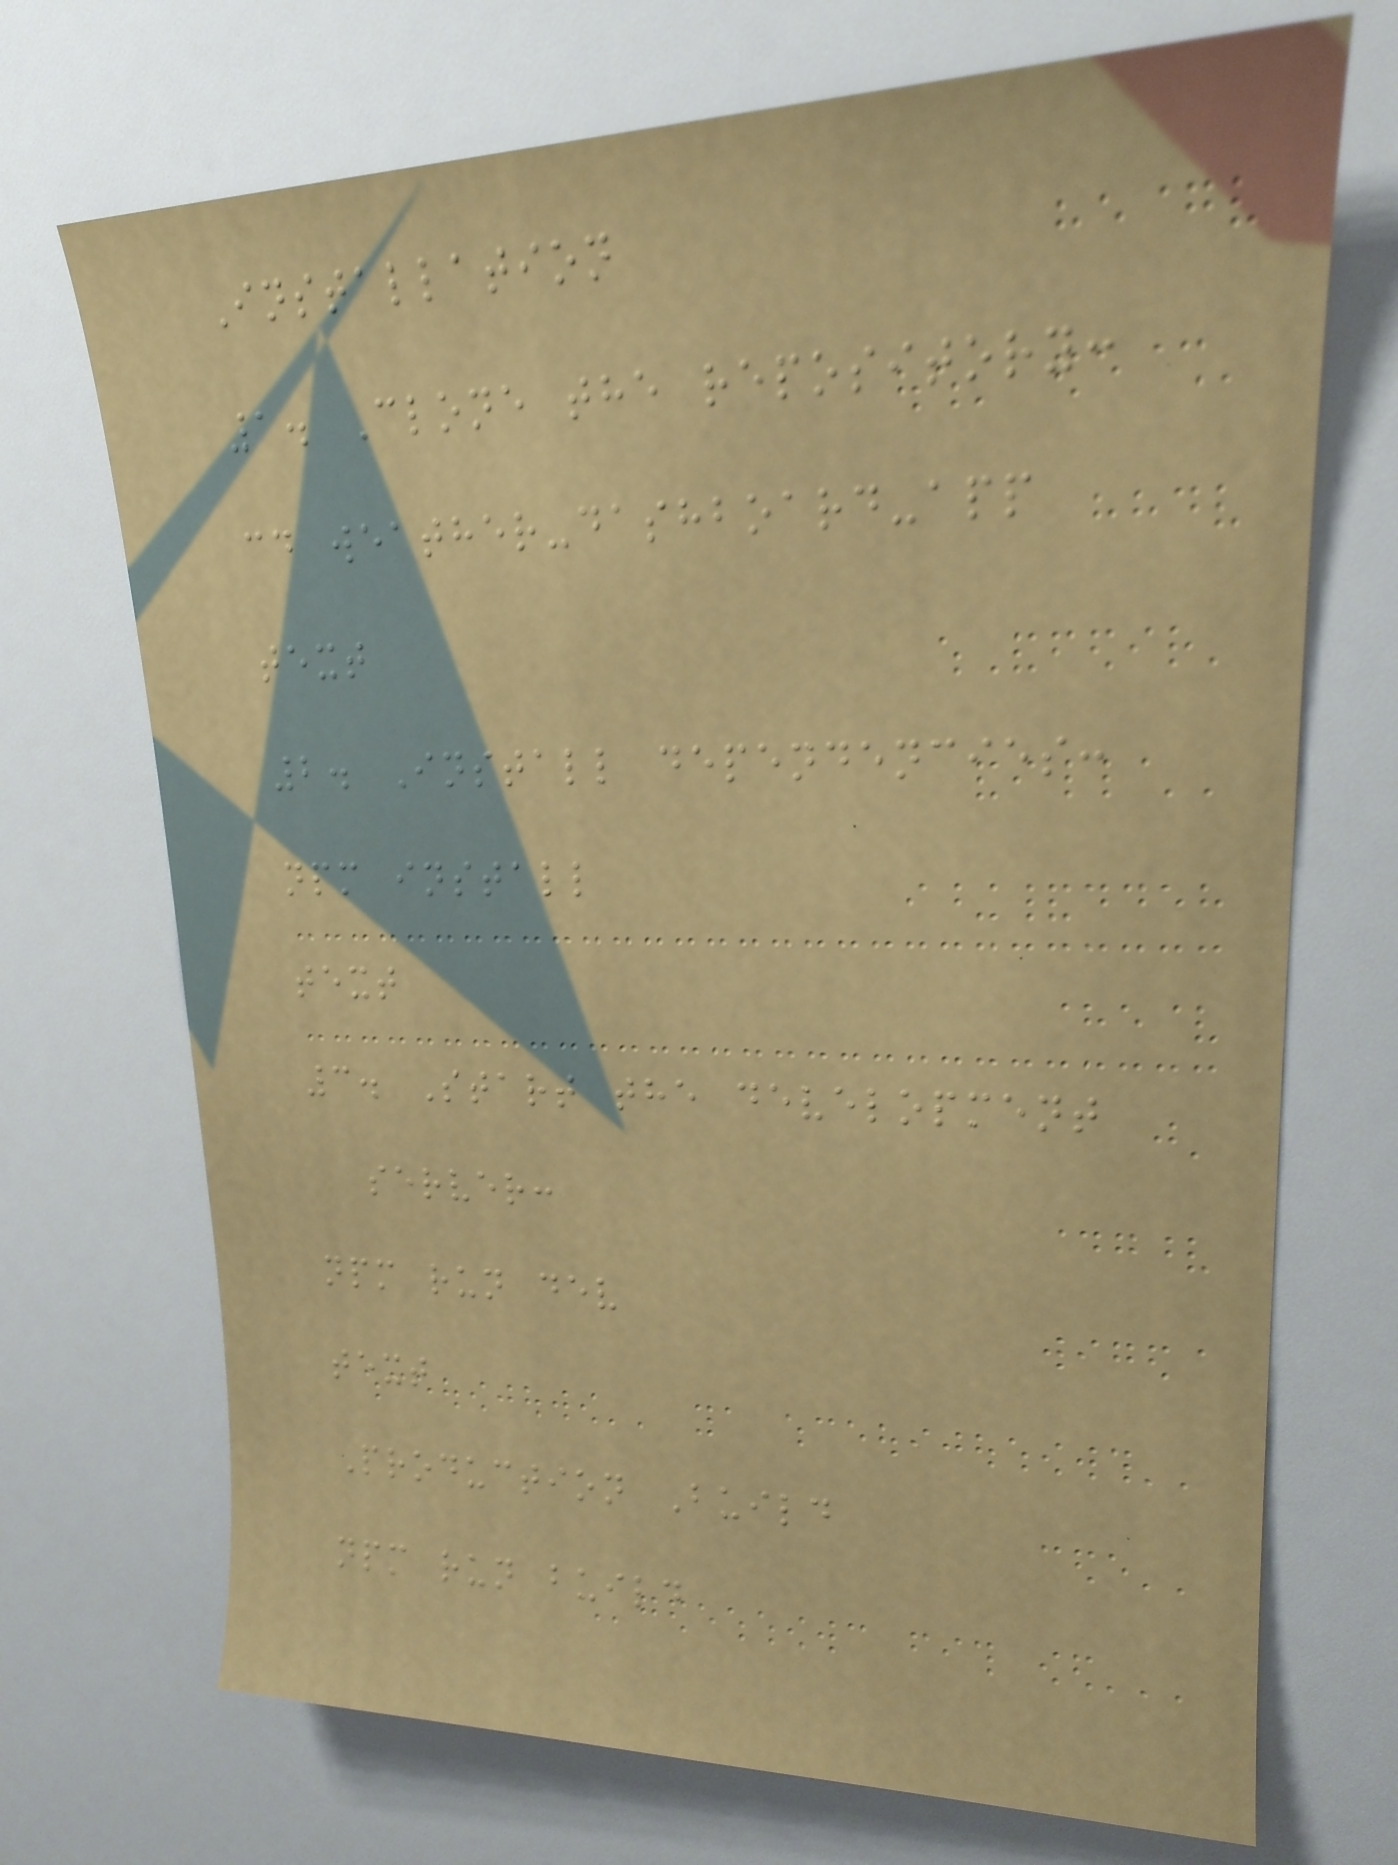Installation
1. Clone the repository:
cd weather-dashboard-app
text
2. Install dependencies:
npm install
text
3. Start the development
server:
npm run dev
text
Production Build
npm run build
